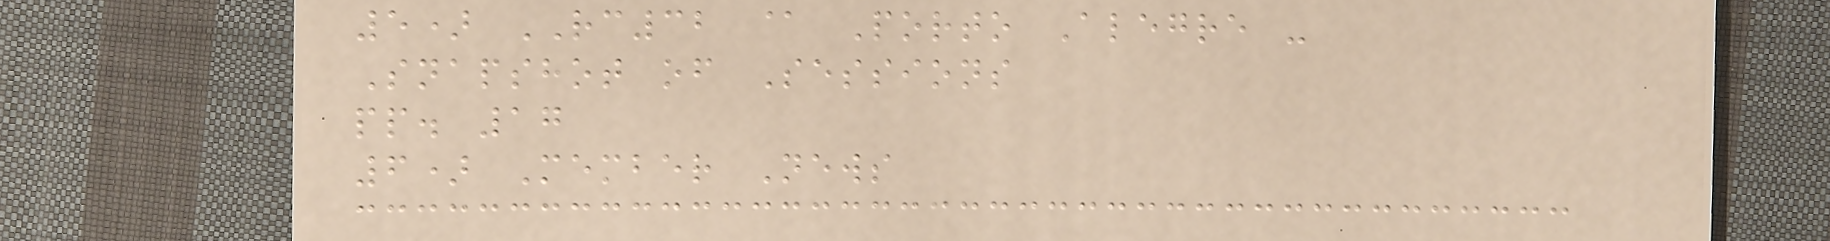5) RC32 @ Porto Alegre -
Snapshot of Sessions
pp. 17
6) Member News
